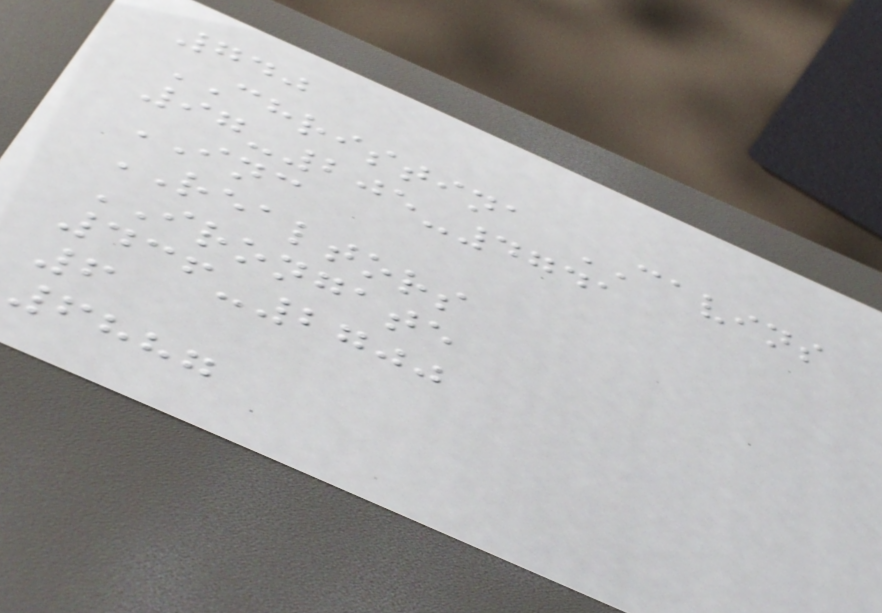740
CHRISTINA CAVINS
97-205-4741
INC
REALTORS
IRONGATE
436-2700
6
6887
